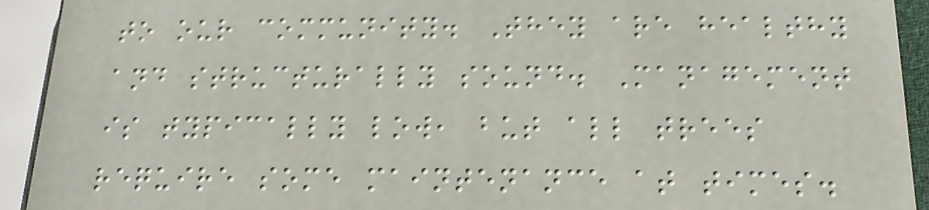to our community. They are healthy
and structurally sound. Management
is typically low, but all trees
require some maintenance at times.
